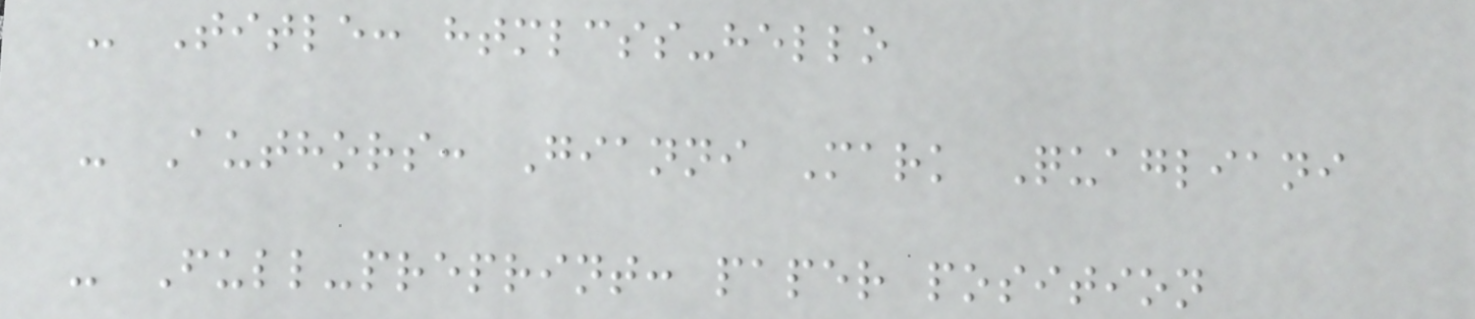- Title: htmlcss-hello
- Authors: Gianni Mark Quagliani
- Full-preprint: paper position
